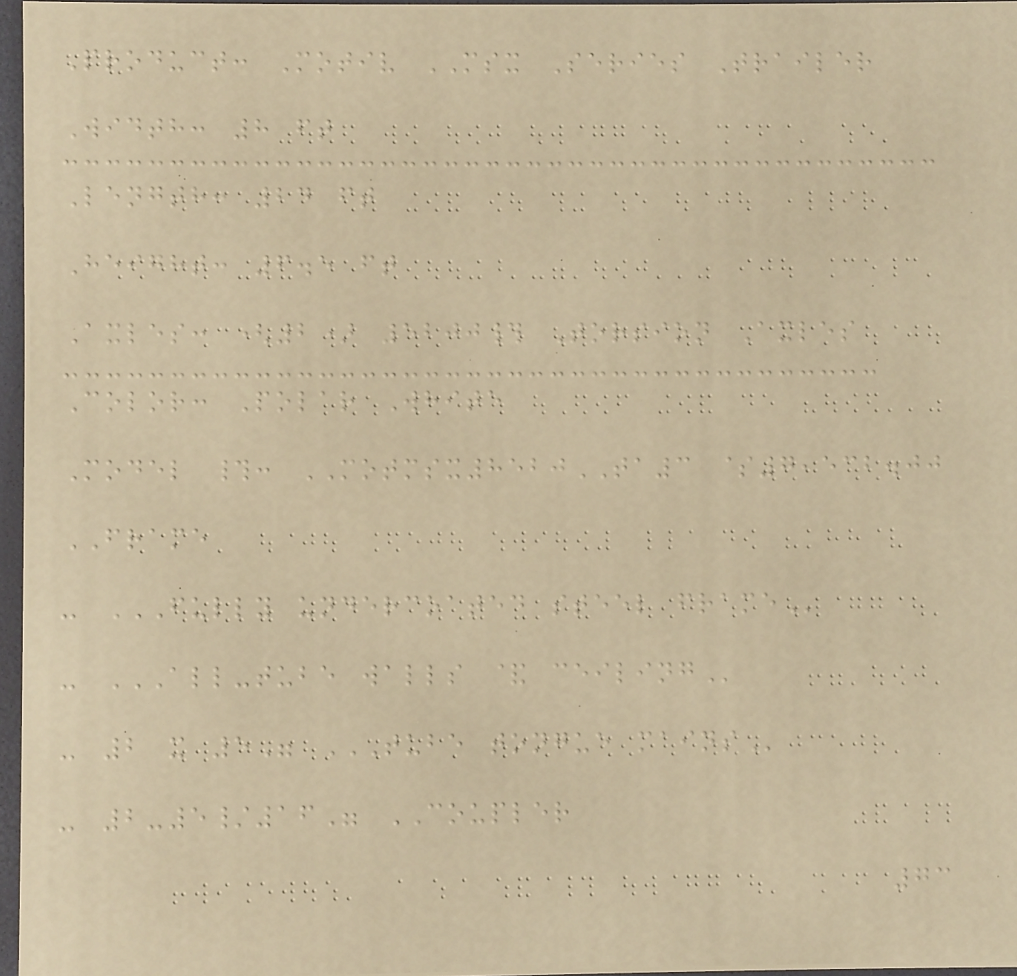Product: Motiv MSX Series Trailer
Width: 8 ft
Length: 24 ft
Height: 6.5 ft
Axles: (2) 5200# Torsion Axles
Color: Polar White
Model #: MOTMSX8520TA3 $7,532.00
FRAME
- FULLY UNDERCOATED STEEL FRAME
- ALL-TUBE WALLS & CEILING
- 2 x 5" TUBE TONGUE MAINS
- 2-5/16" COUPLER
73
